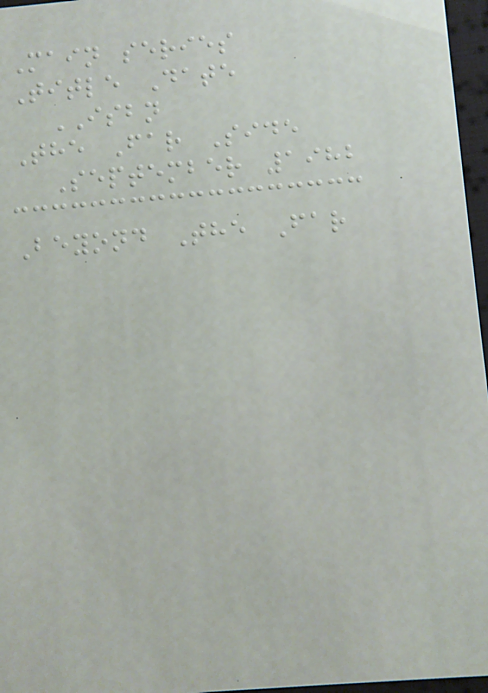Main series
Title Date
ISBN
The Far Side
September 1982
Beyond The Far
